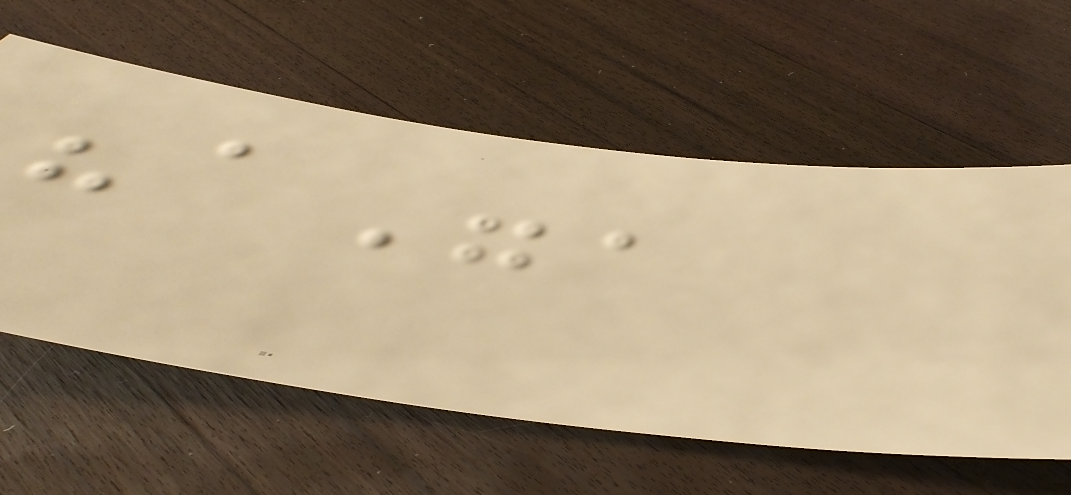"a",
